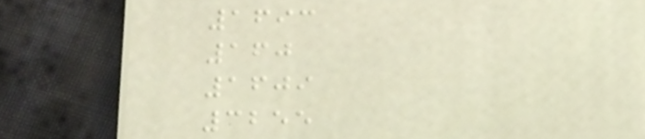1693
160
1609
3255
